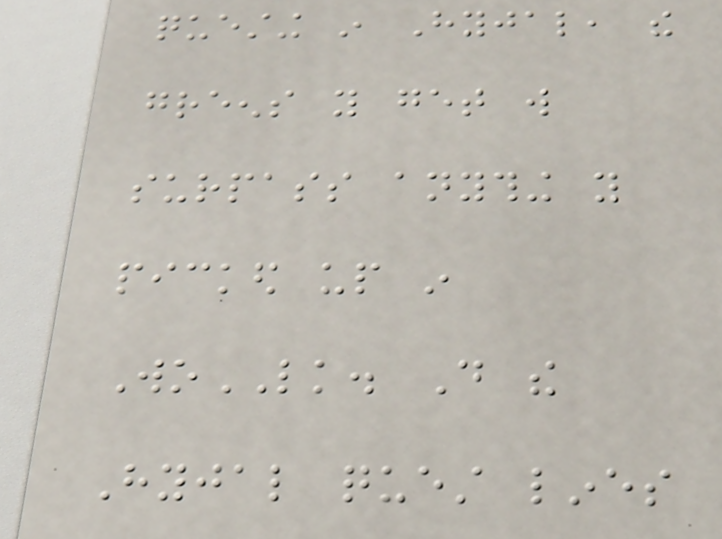questing in Hyjal, the
greens you get will
surpass anything you
picked up in
WoLK. Do the
Hyjal quest lines
